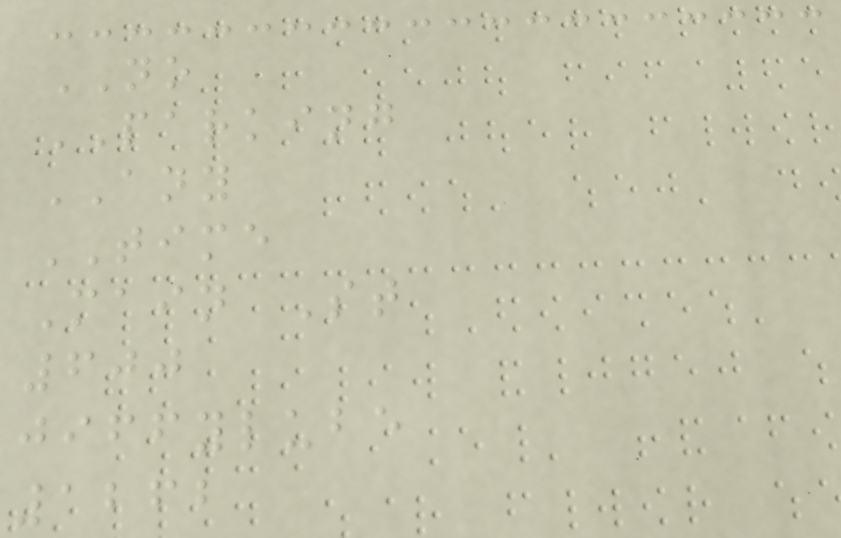NO
PARKING
ANY
TIME
Main St
600
jiffylube
1262
